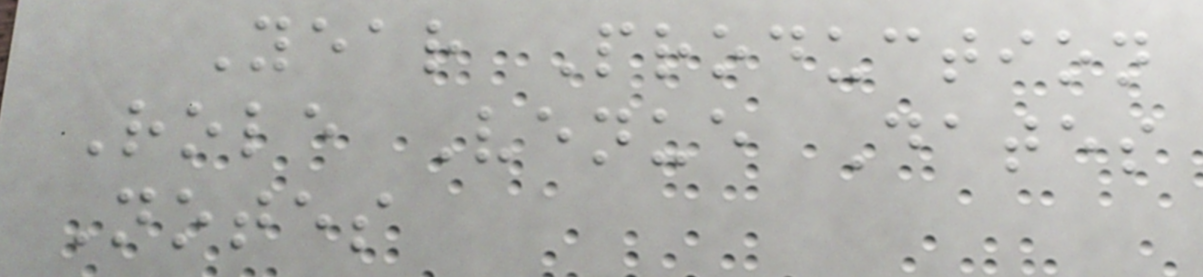Year Production
Role Venue Dates
Notes
